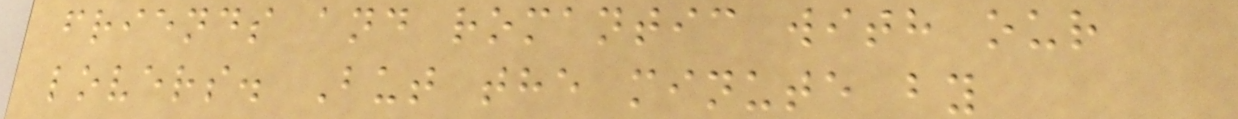friends and romantic with our
lovers. But the minute by
